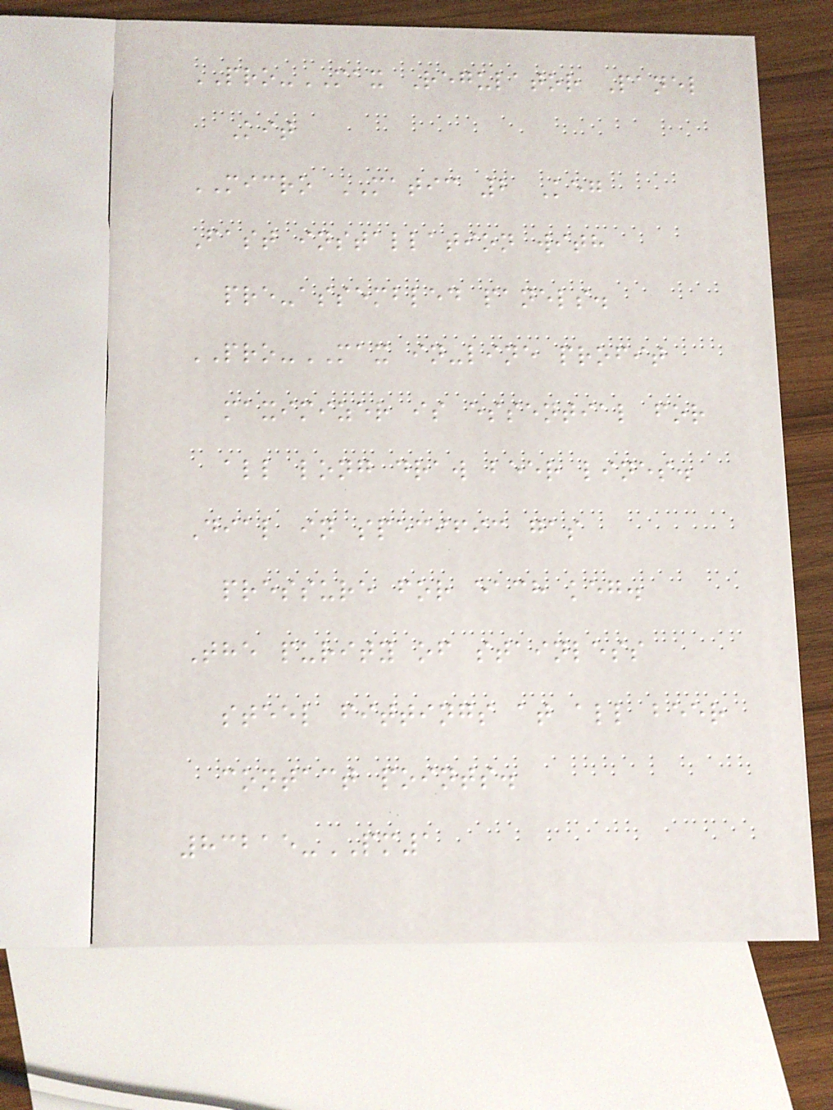PRO-MAX Regulator Panel
Kit
MICRO MATIC 2 Keg
Fast installation with
pre-assembled panels.
PRO-MAX in-line profit
maximizer is essential for
all long draw beer lines.
Dial in specific gas
pressure for each keg.
The purity of stainless
steel fittings at all beer
contact points.
83215-PM1
